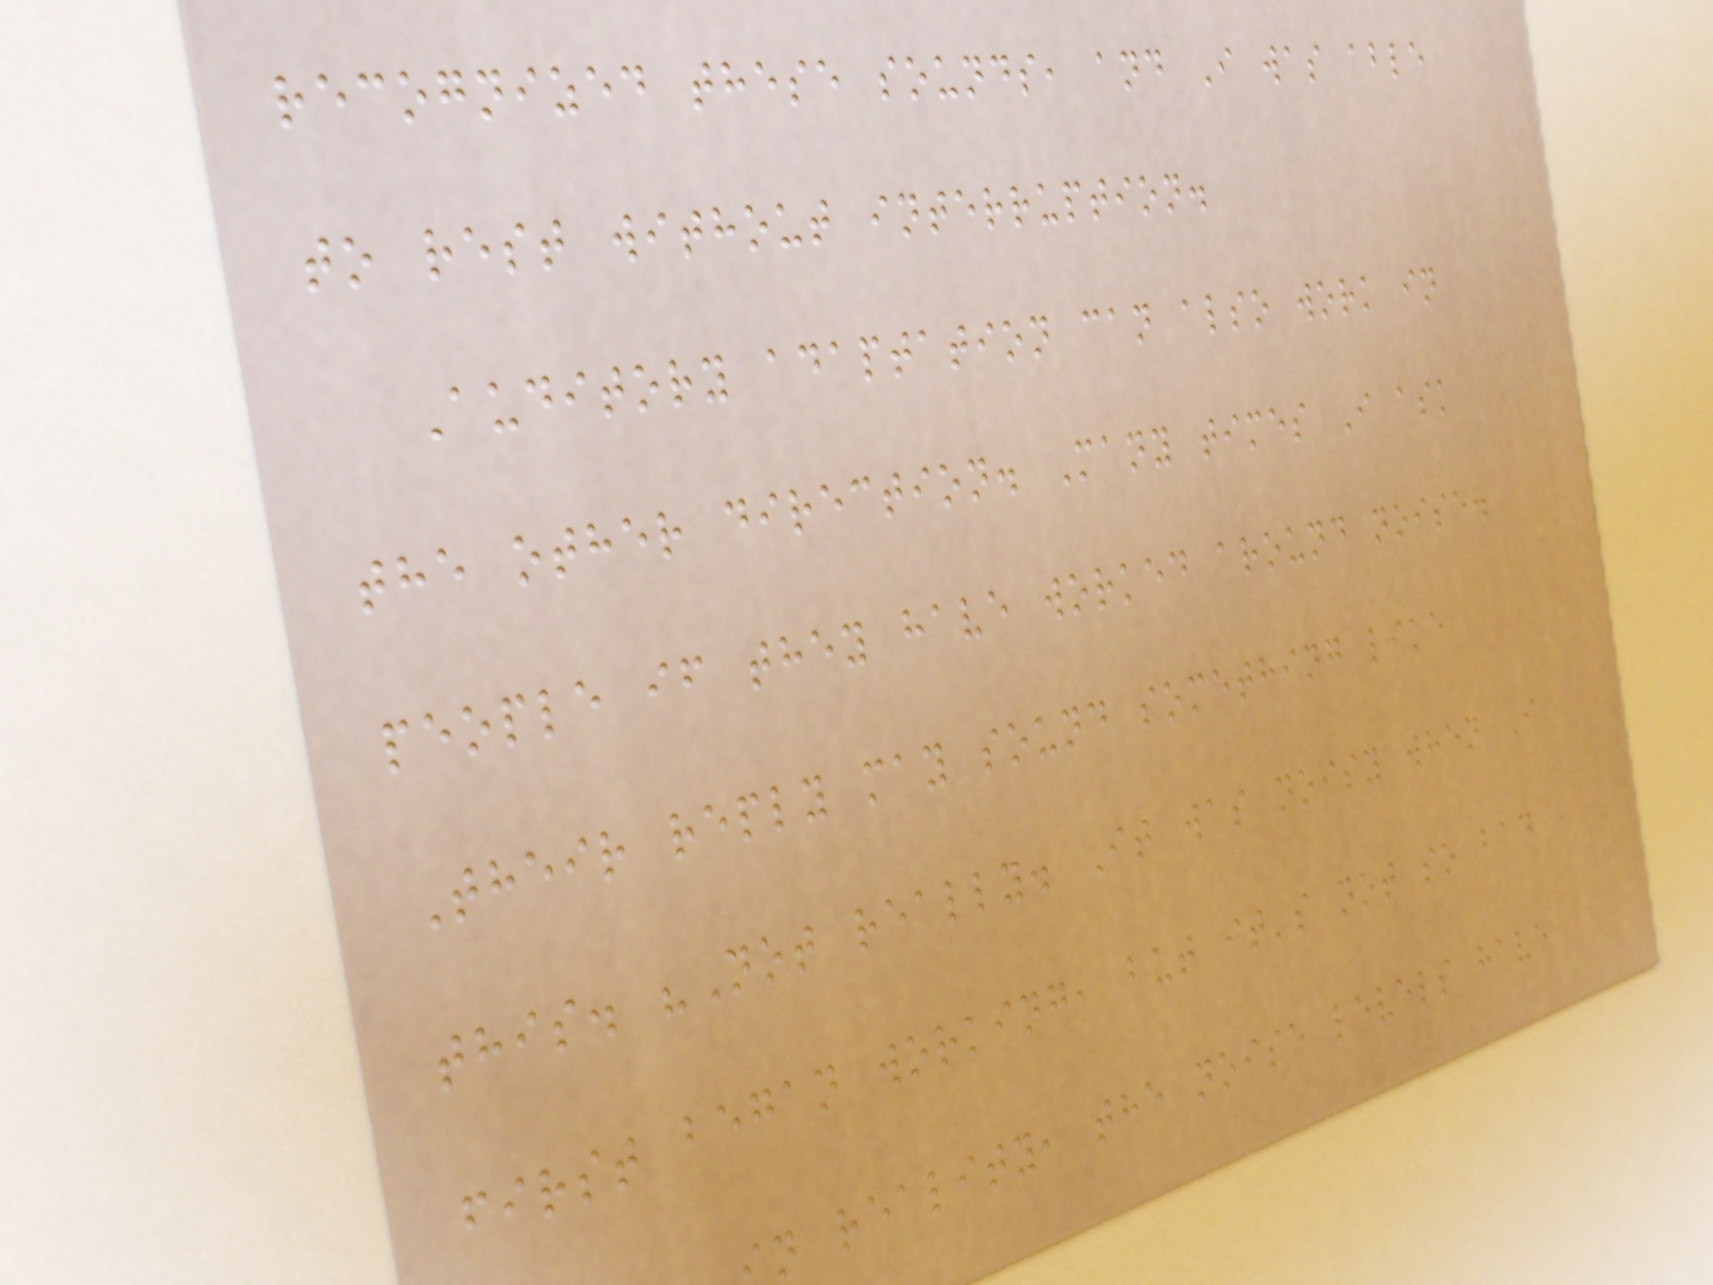recognized these sounds, and I was able
to rest without interruption.
Auditory adaptation can also work in
the other direction. Many times I ask
people if they have worked around noise.
Their reply may sound something like
this. "Not really. It was noisy when I
first began working, but it's not so bad
n reality, the noise levels have
